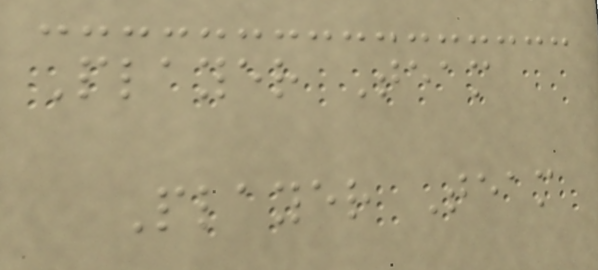Player Team
Player Team
